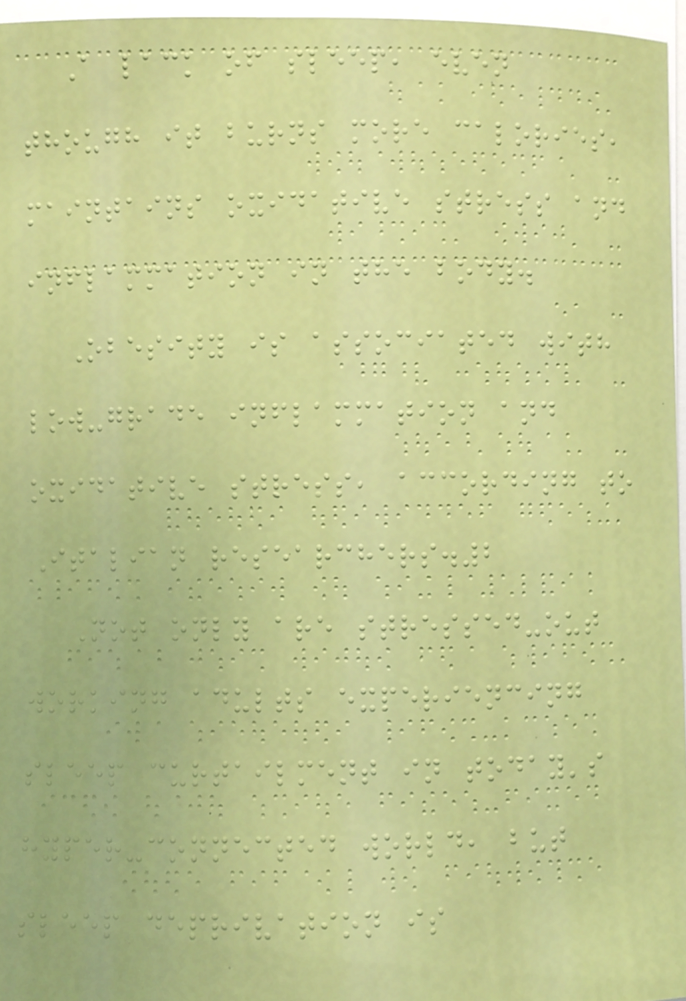A lack of sleep, even
though it burns more calories,
maintains oxidative stress and
inflammation in the body.
Obesity is associated with
low-grade inflammation and
oxidative stress, according to
Italian researchers.2
Not only are stressed-out
working adults experiencing
sleep curtailment in today's
hyper-connected world, but
sleep deprivation is
